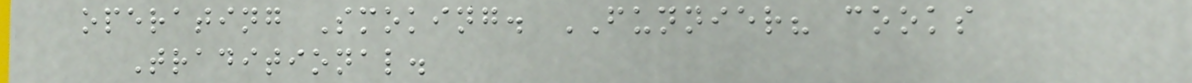operating Smoking. FUNNIER? cooks
Traditional.
